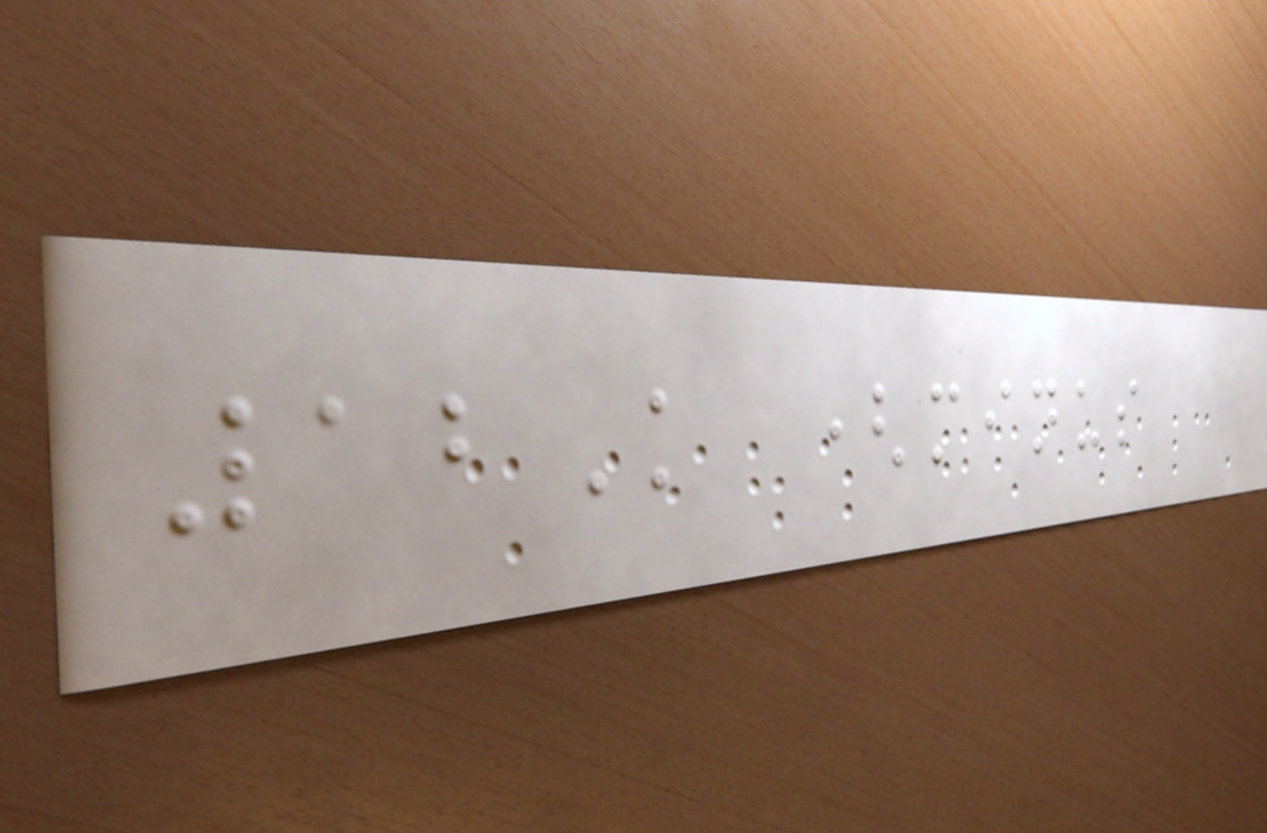12K (minus
